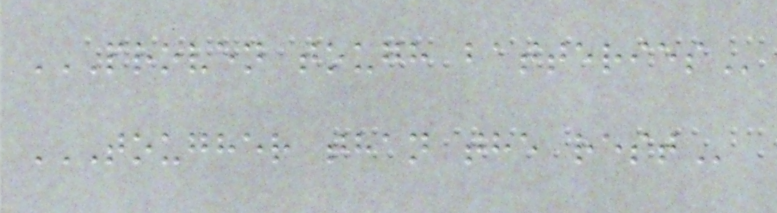PROVEN TOUGH BATTERIES
TOUGHER THAN THE REST
